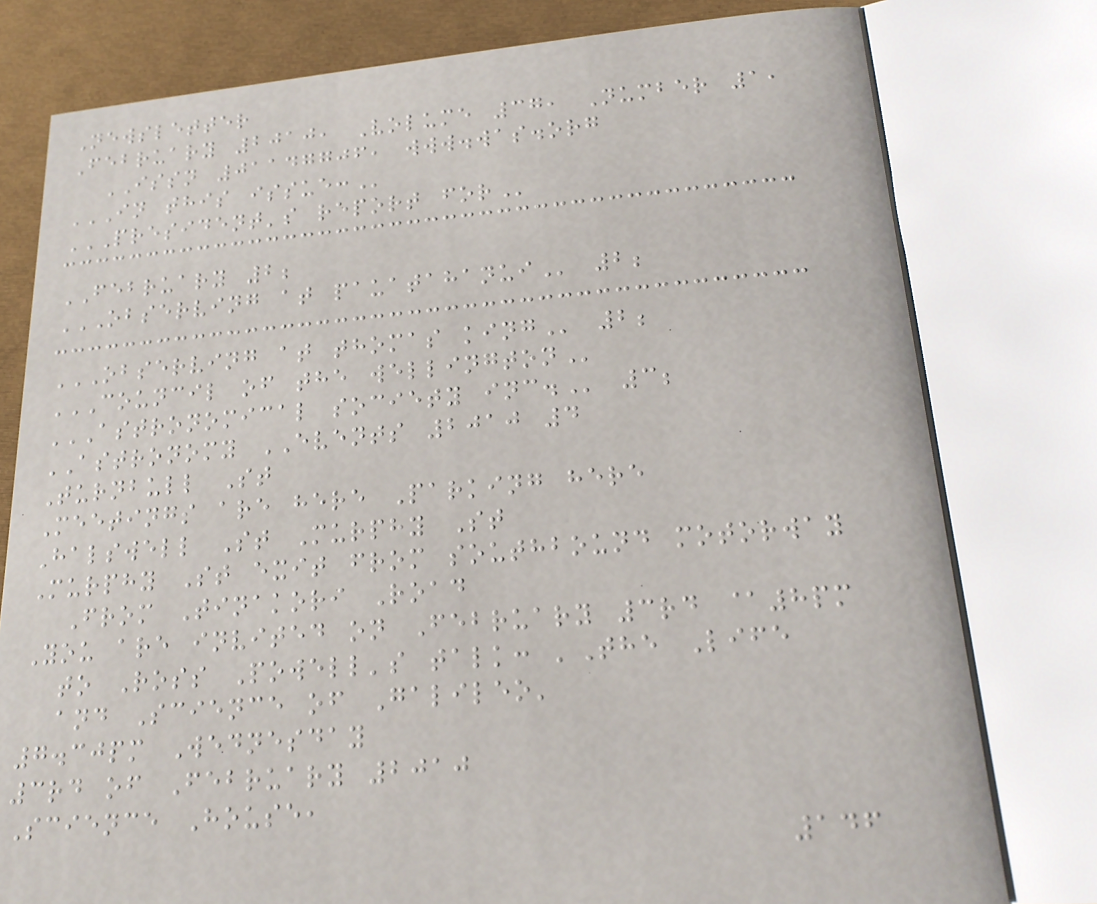Newsletter
February 2010, Volume 37, Number 1,
ISSN 01147706, www.was.org
IN THIS ISSUE:
PRESIDENT'S REPORT FOR
FEBRUARY 2;
OBSERVING AT PAUATAHANUI 2;
OBSERVING AT THOMAS KING 2;
COUNCIL OF THE WELLINGTON
ASTRONOMICAL SOCIETY INC. 3;
ASTRONOMY EVENTS 2010 4
Turnbull St
Meetings are here Parking here
Halswell St Murphy St
Murphy St exit from southbound motorway
From Tinakori Road
You are invited on February 3rd @8pm
to Ross Powell's talk: 'The Life
and Science of Galileo'
7.30pm Wednesday
3rd of February 2010
Science House,
146
